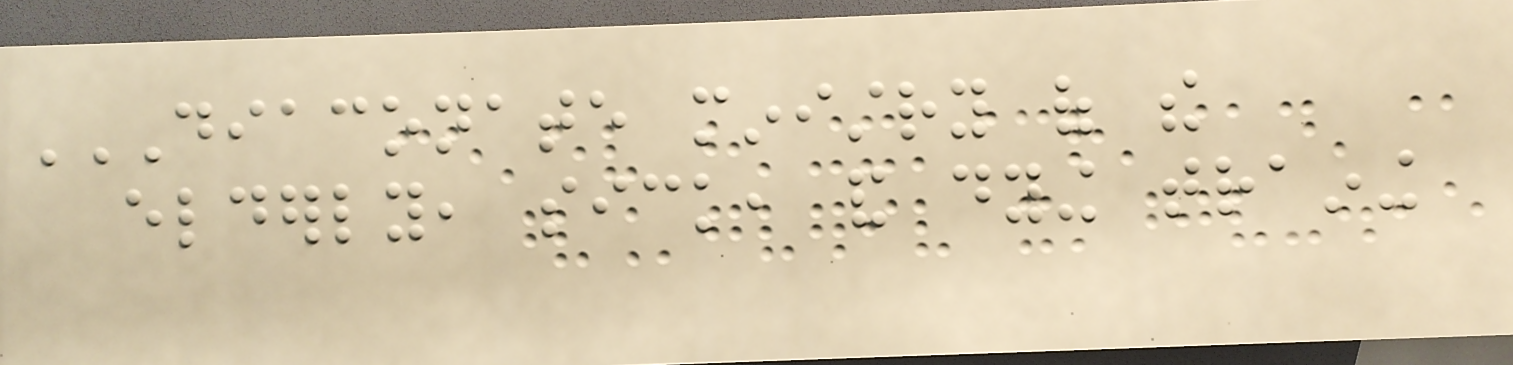DIACONATE MINISTRY OF THE
ELDERLY, SICK, AND DYING TRAINING
